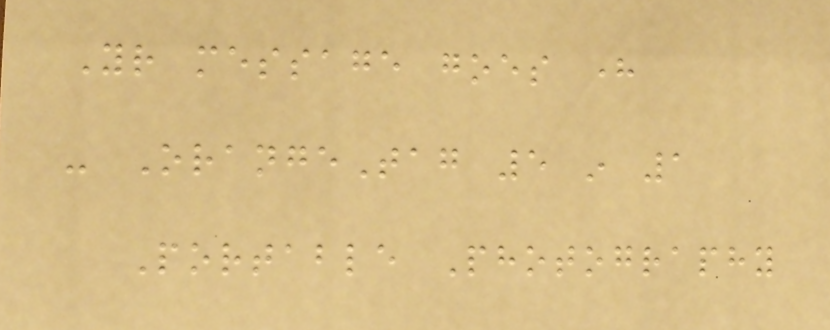Your message goes here
- OrangeTag 5 in 1
Portable Photography
